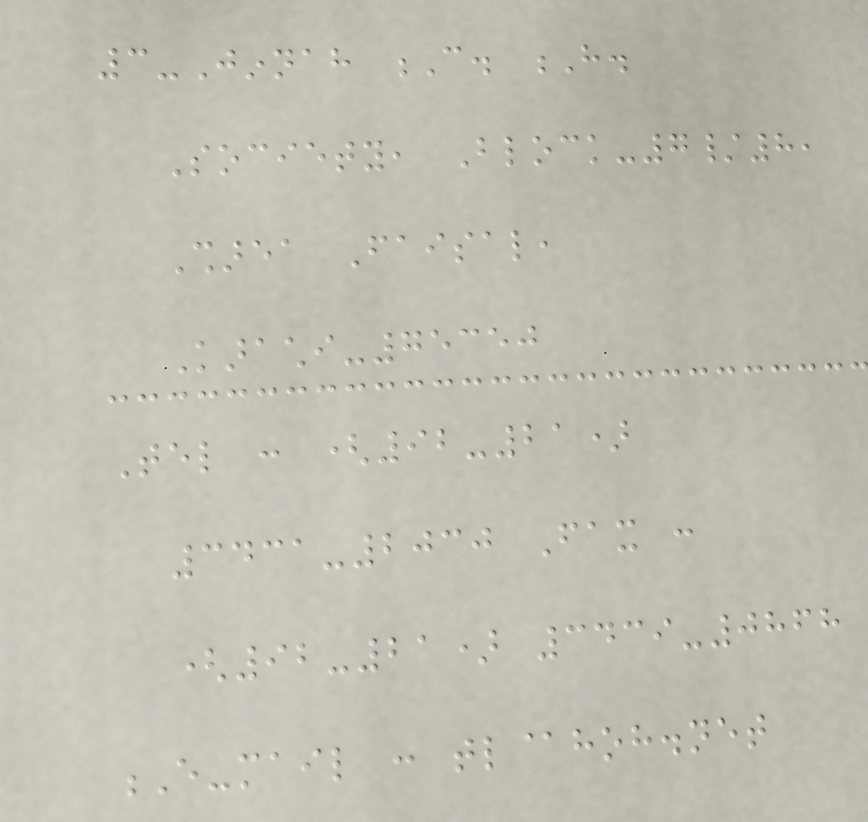3-Jinnah C. H.
Society, Block-7/8,
Sharea Faisal,
Karachi-75350
Tel : (92-21)
3431-2030 Fax :
(92-21) 3439-0868
E-mail : tl@hoh.net
